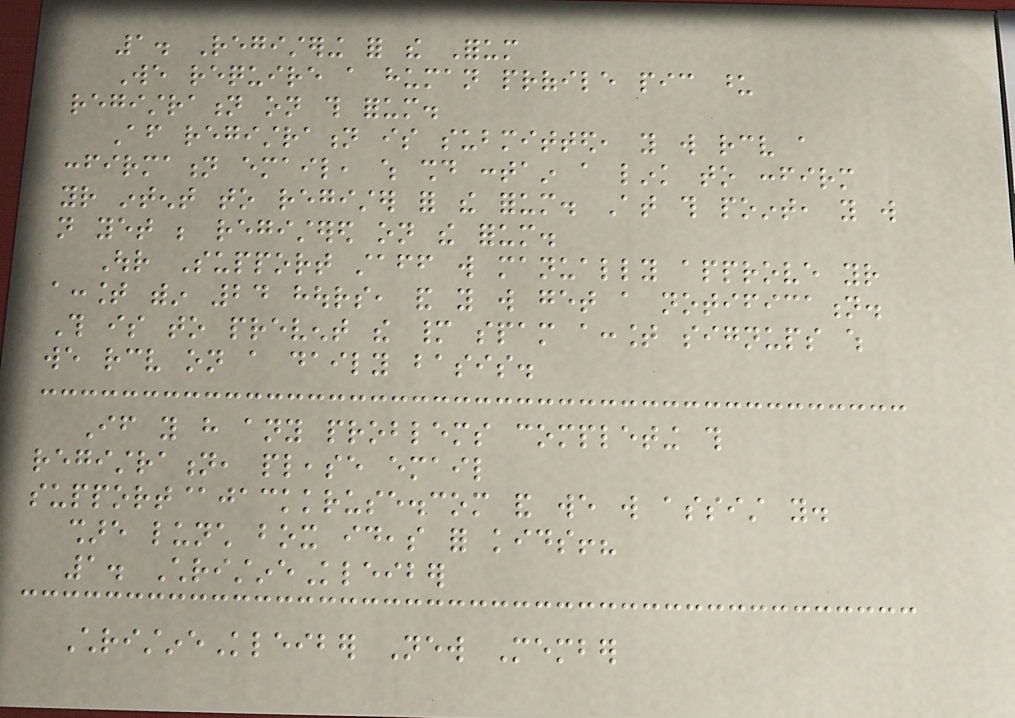1. Registering for the Forum
We require a human profile pic upon
registration on this forum.
After registration is submitted, you will receive a
confirmation email, which should contain a link to confirm
your intent to register for the forum. At this point, you will
not yet be registered on the forum.
Our Support staff will manually approve your
account within 24 hours, and you will get a notification.
This is to prevent the many spam account signups which
we receive on a daily basis.
If you have any problems completing this
registration, please email
support@jackkruse.com and we will assist you.
share lunch box ideas for kids!?
1. ChristineKleiber
ChristineKleiber New Member
